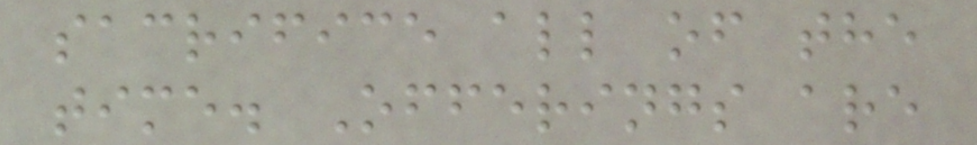sacrifice all of the
time. Offerings are
